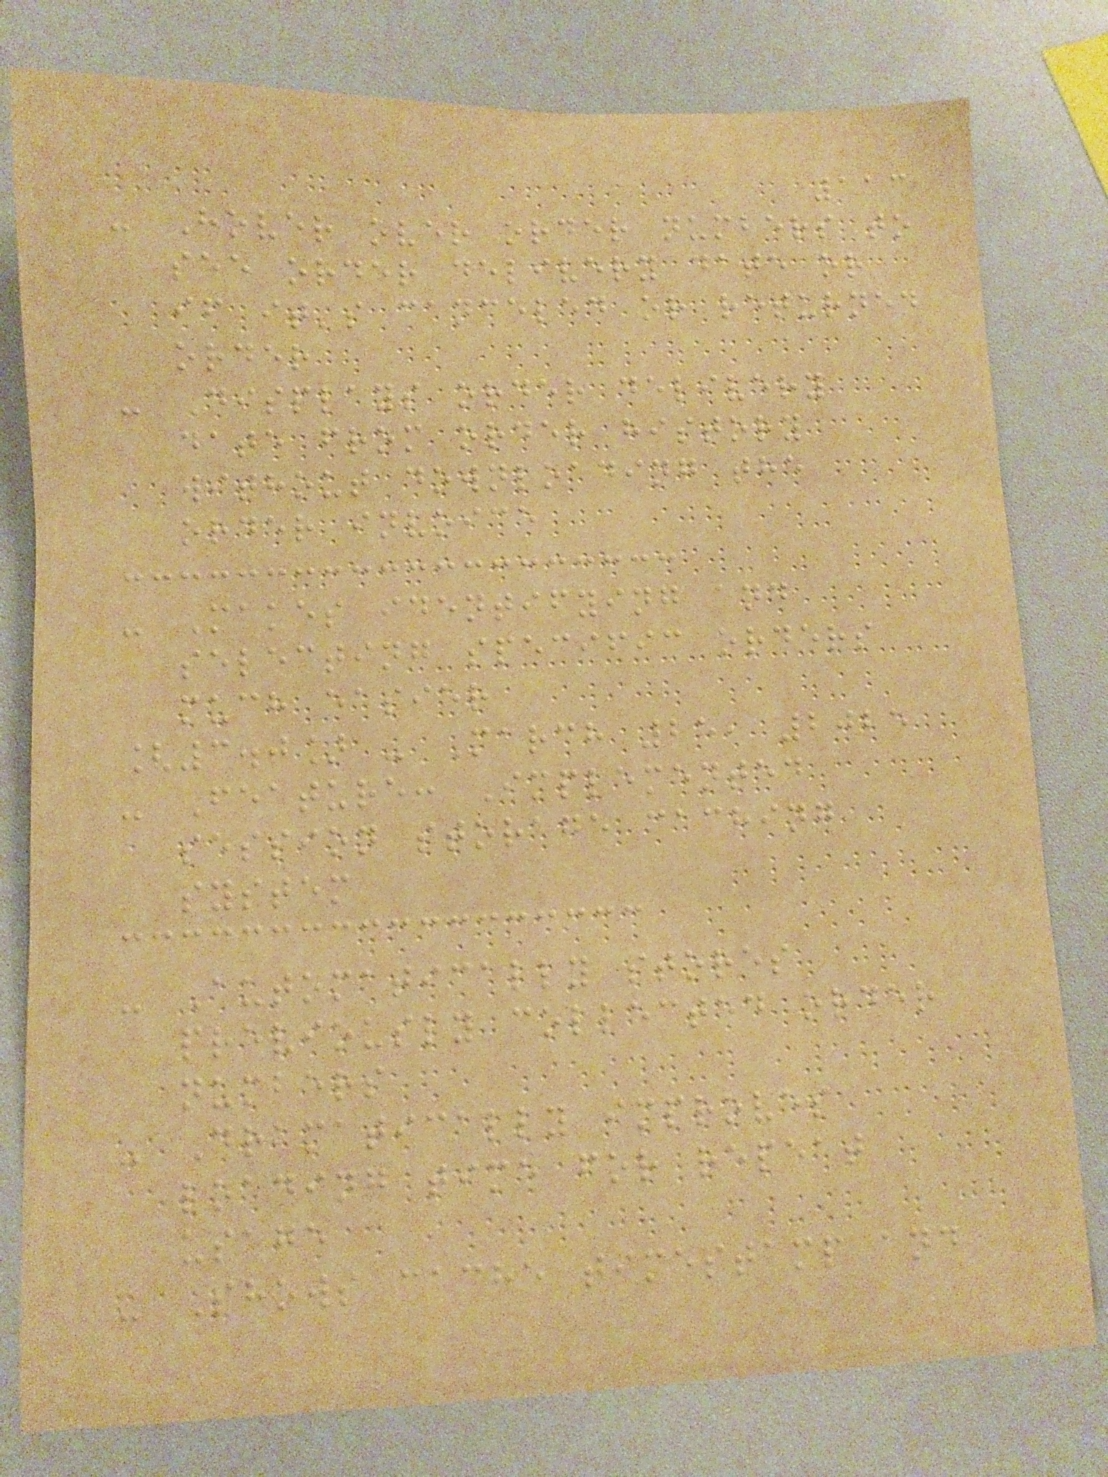113
- Hover over order numbers to
see order delivery date or
if it's canceled or returned
order
- Displays order delivery
date from order history
without downloading the
order invoice
- Makes identifying and
selecting specific orders
much easier
[3.0] - March 25, 2025
- Feature: Implemented
session storage caching
system
- Automatically stores
previously collected order
numbers
- Dramatically improves
loading time for repeat
usage
- Shows cache timestamp and
